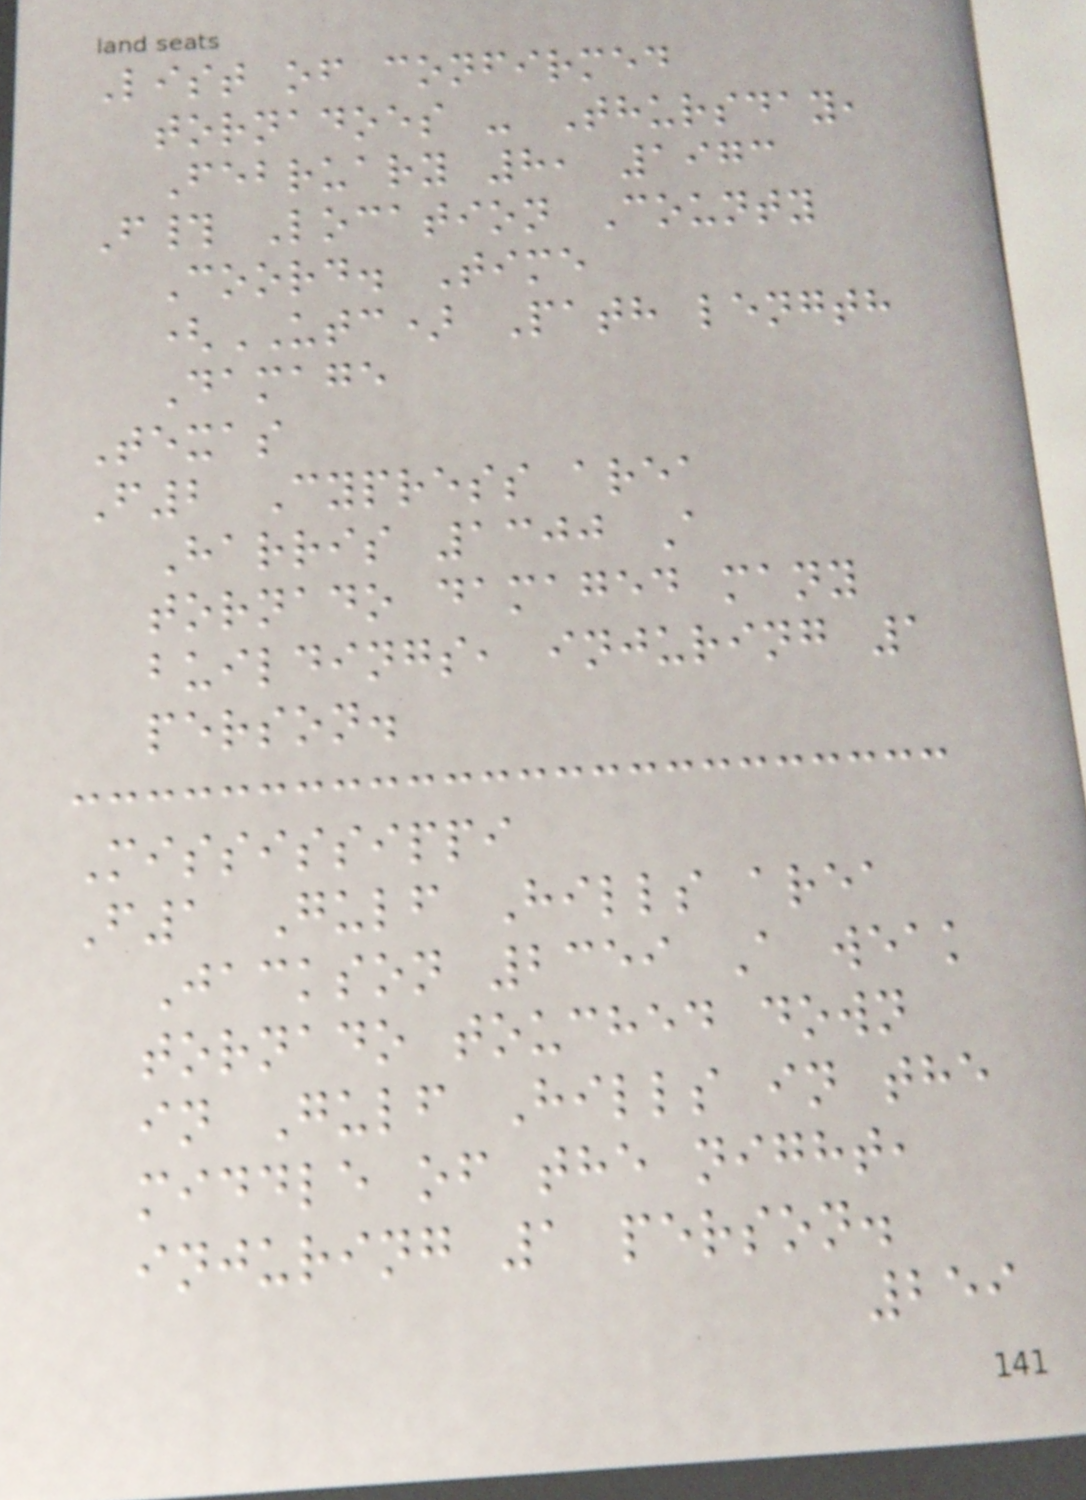List of confirmed
tornadoes - Thursday,
February 8, 1973
F# Location County
Coord. Time
(UTC) Path length
Damage
Texas
F2 Cypress area
Harris 1300 A
tornado damaged many
buildings, injuring 1
person.
Mississippi
F1 Gulf Hills area
Jackson 2359 A weak
tornado touched down
in Gulf Hills in the
middle of the night,
injuring 1 person.
259
